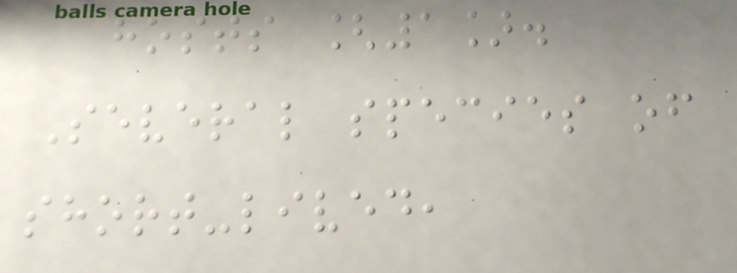hosts [1].
Several species of
short-lived,
